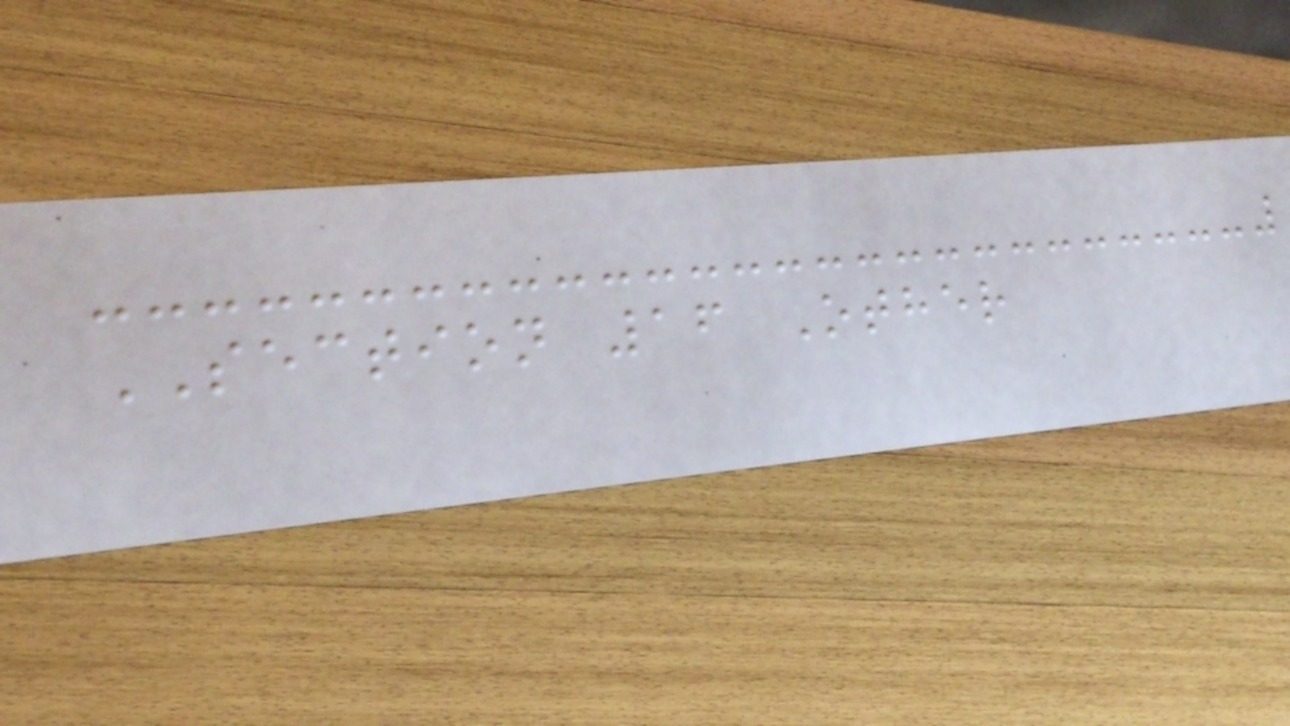SECTION 16 Other
